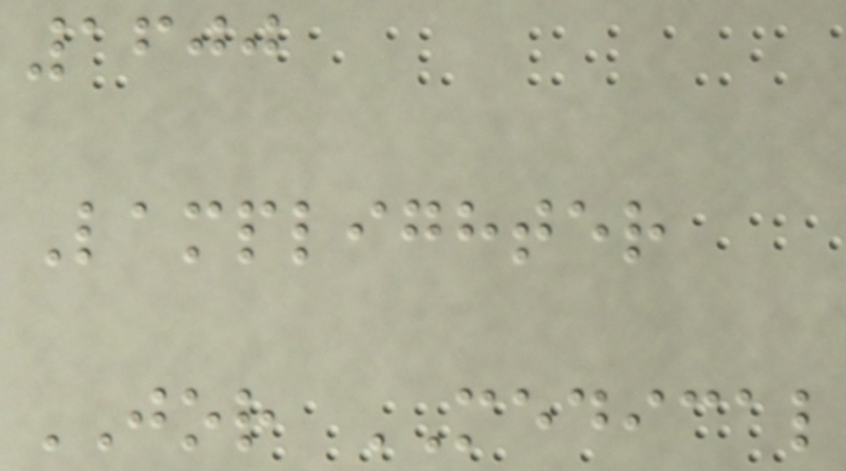1600
Lamplighter
JOR MEDICAL
